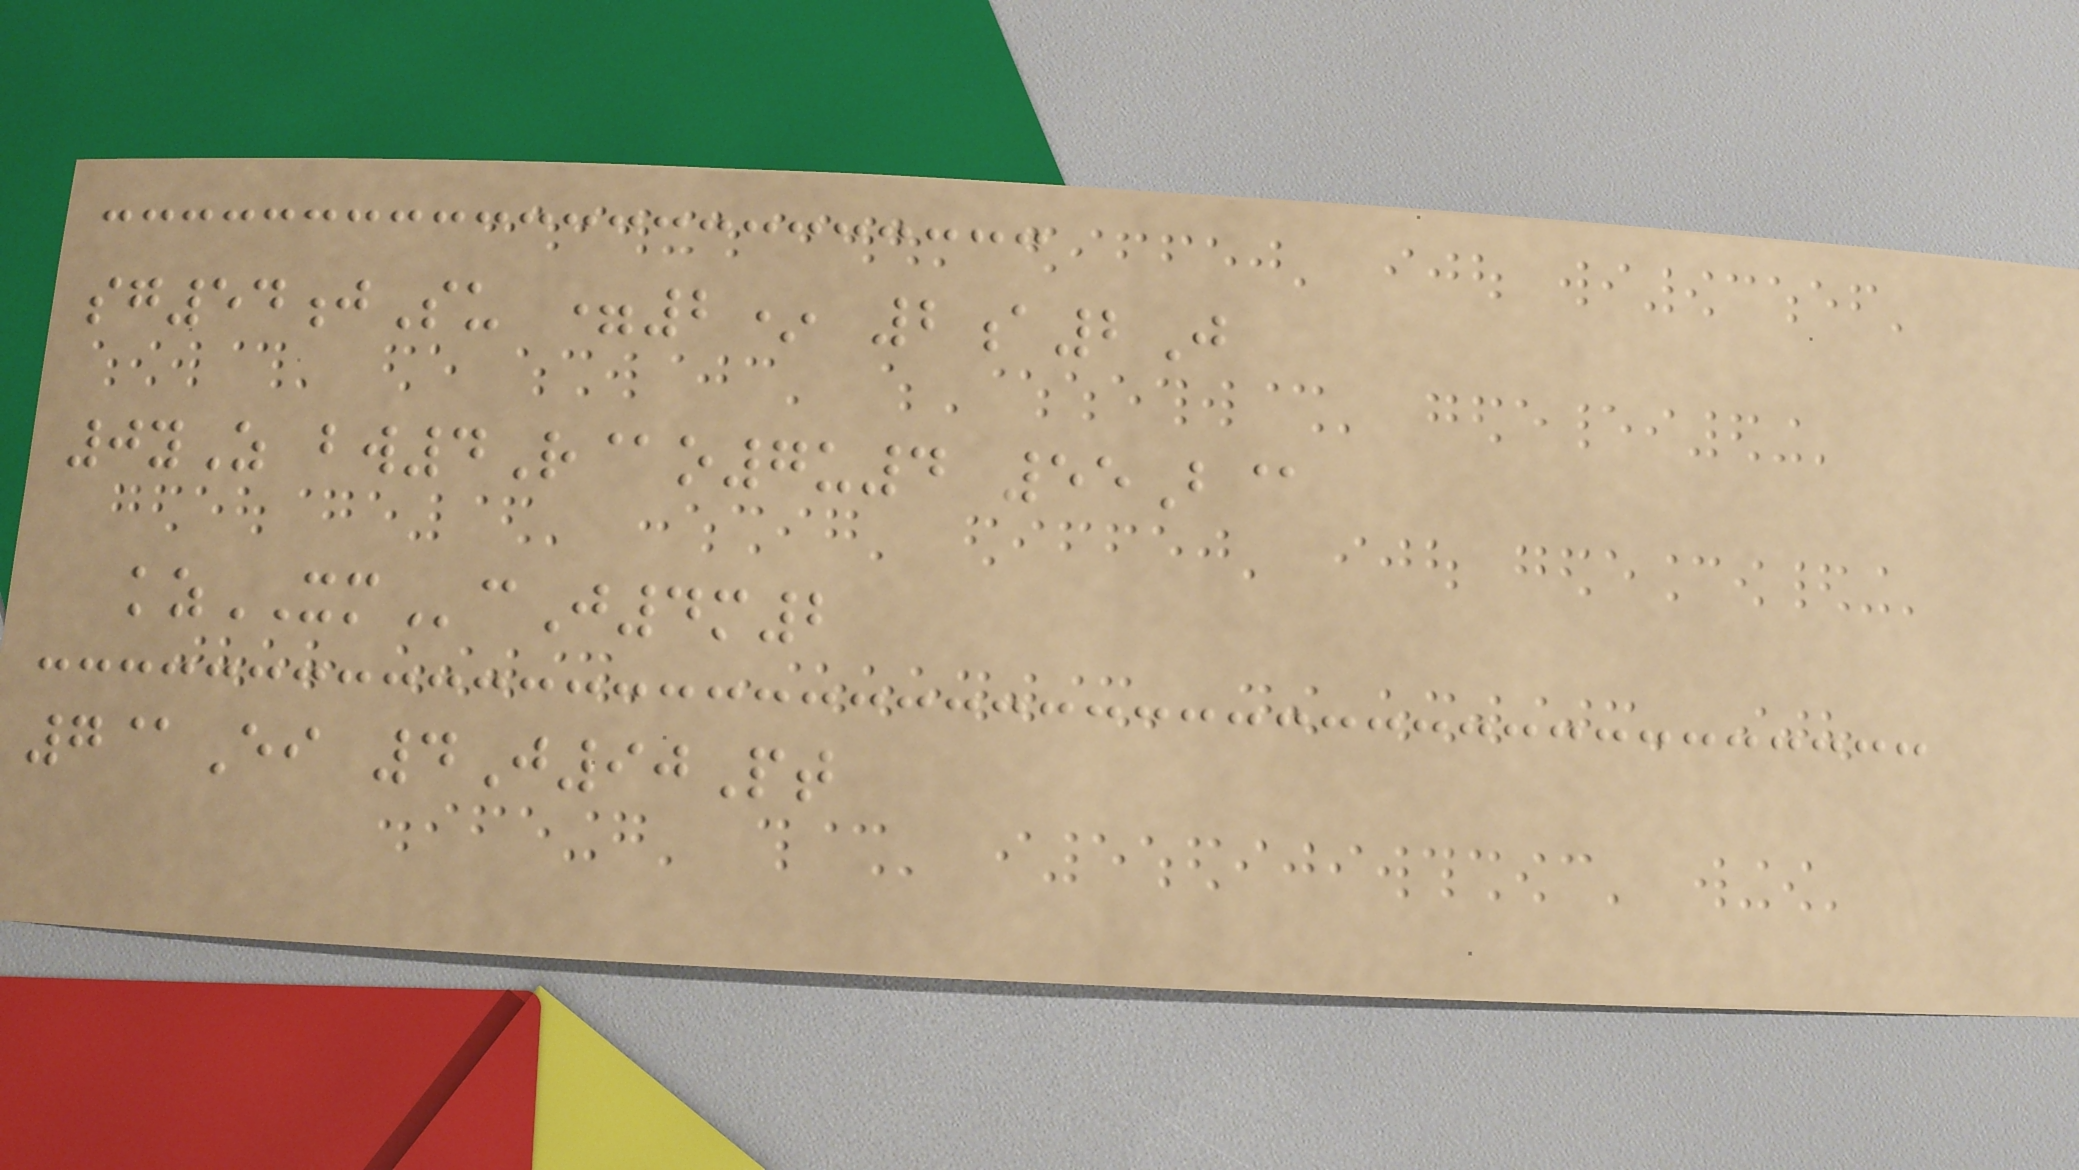sg54jSu =2* 2a2J
0yZ bw4R@o7u4 55B@
kzXMcJ4m2
7@Ei 4J90Pt
